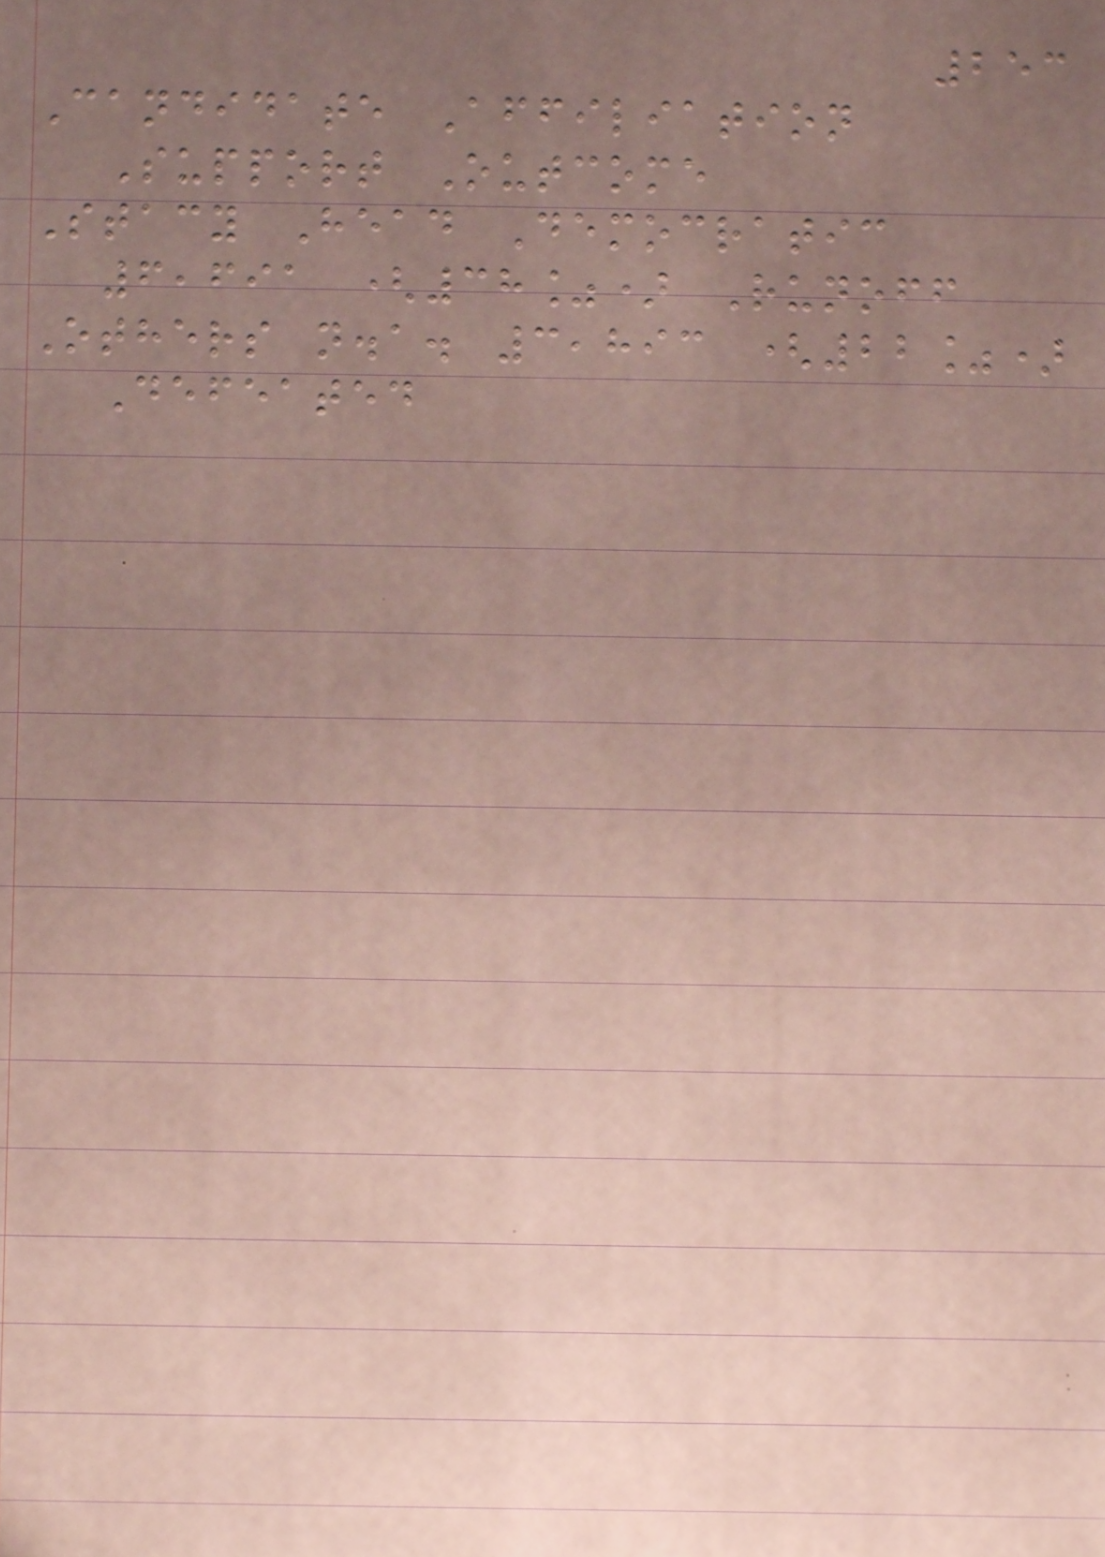253
Candidate Affiliation
Support Outcome
Stacy Head Democratic
6,691 (38%) Runoff
Others n.a. 3,893 (22%)
Defeated
